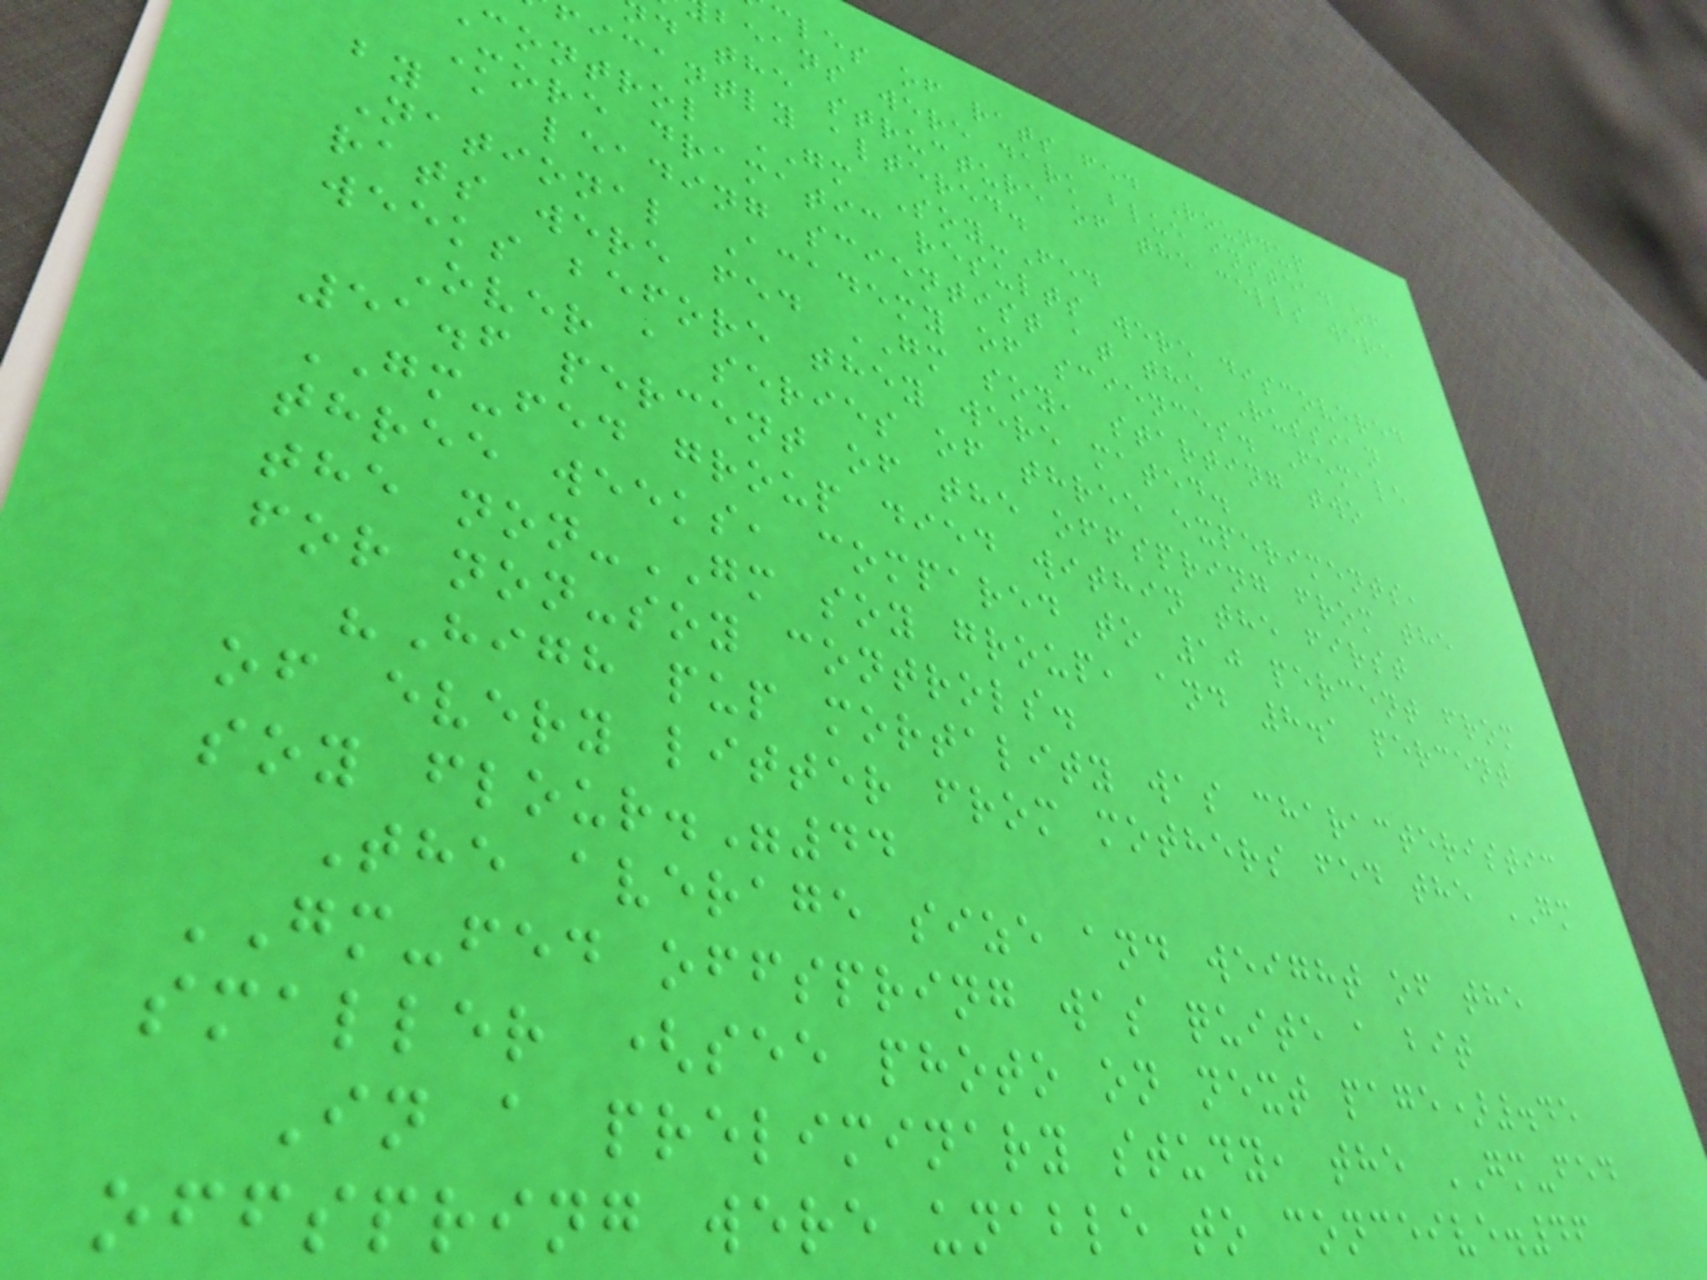cles of rats fed Roundup
beans were dark blue instead of
d the structure of the cells were
ficantly altered.
control GM Soy-Fed
More dramatic results were discovered
by a leading scientist at the Russian
National Academy of sciences. Female
rats were fed GM soy, starting two
weeks before they were mated.
Over a series of three experiments,
51.6 percent of the offspring from the
GM-fed group died within the first
three weeks, compared to 10 percent from
the non-GM soy group, and 8.1 percent
for non-soy controls.
"High pup mortality was characteristic
of every litter from mothers fed the GM
soy flour."44
The average size and weight of the
GM-fed offspring was quite a bit
smaller (see photo on next page).45
In a preliminary study, the GM-fed
offspring were unable to conceive.46
